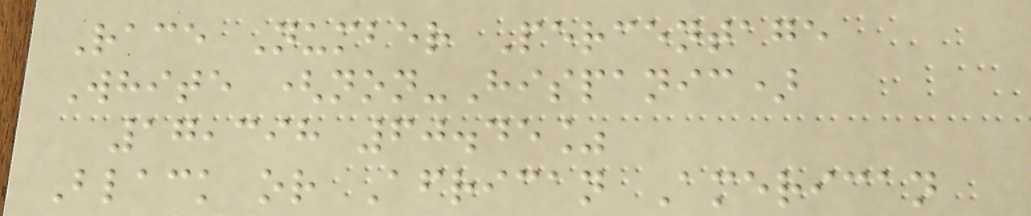Race Number Percentage
White (non-Hispanic)
17,398 60.45%
Black or African American
